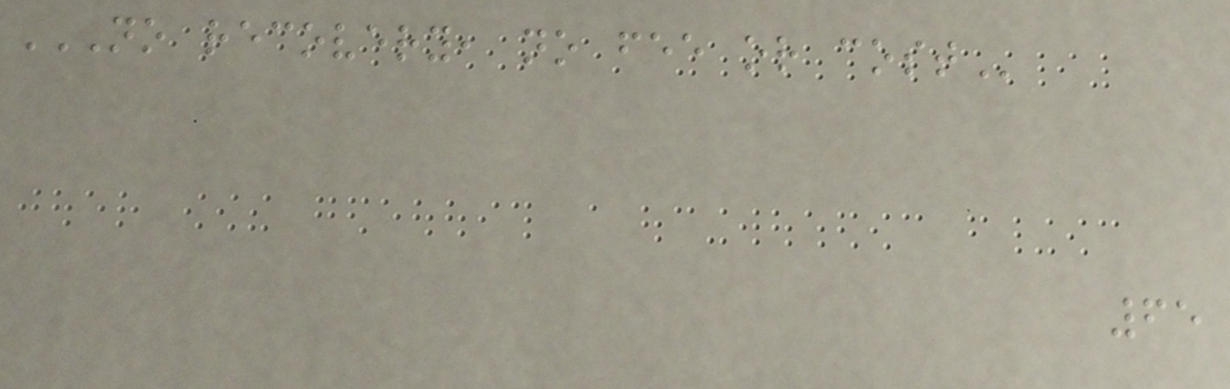NO RECOVERY, NO FEE OR COST
65
